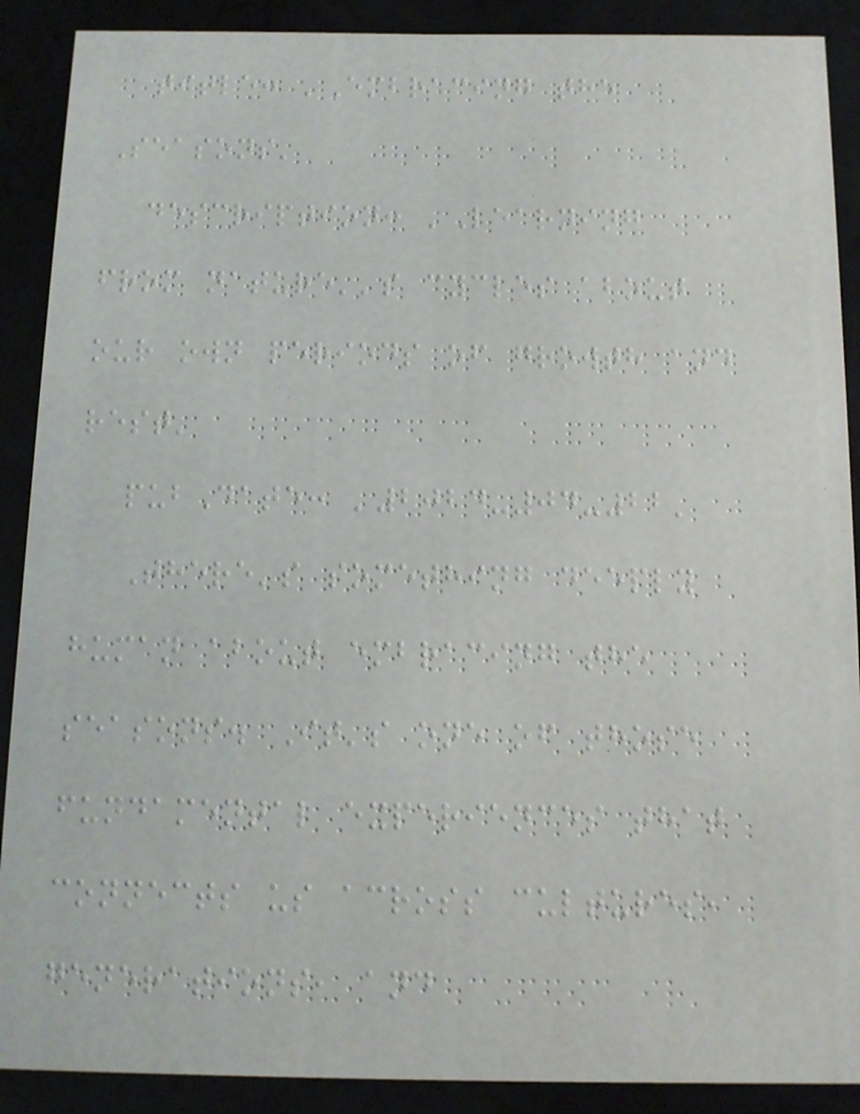title: 'Embracing the
Seasons'
description: 'Learning
from nature''s cycles about
our own periods of growth and
rest'
pubDate: '2024-04-22'
There's something deeply
human about embracing the
seasons. It's one of those
fundamental experiences that
connects us across cultures,
generations, and
